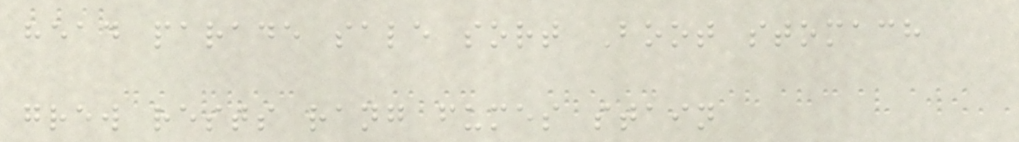head parade sale sort Boot stomach
grew rests rang fumes stain
